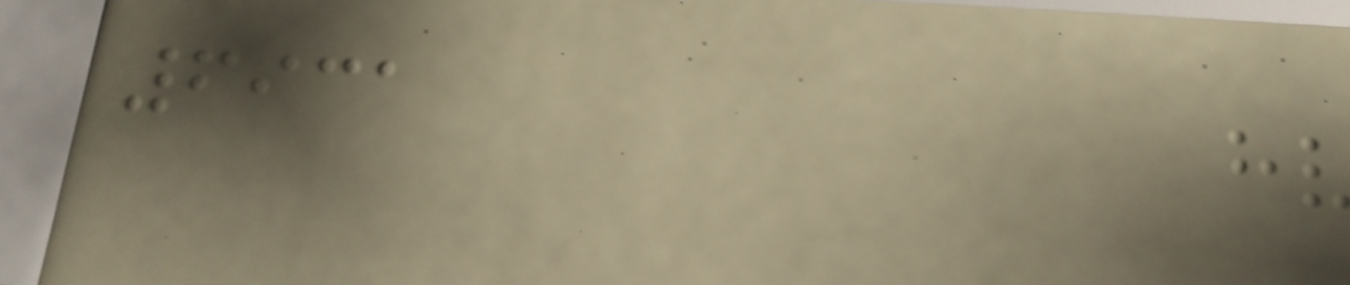6931
